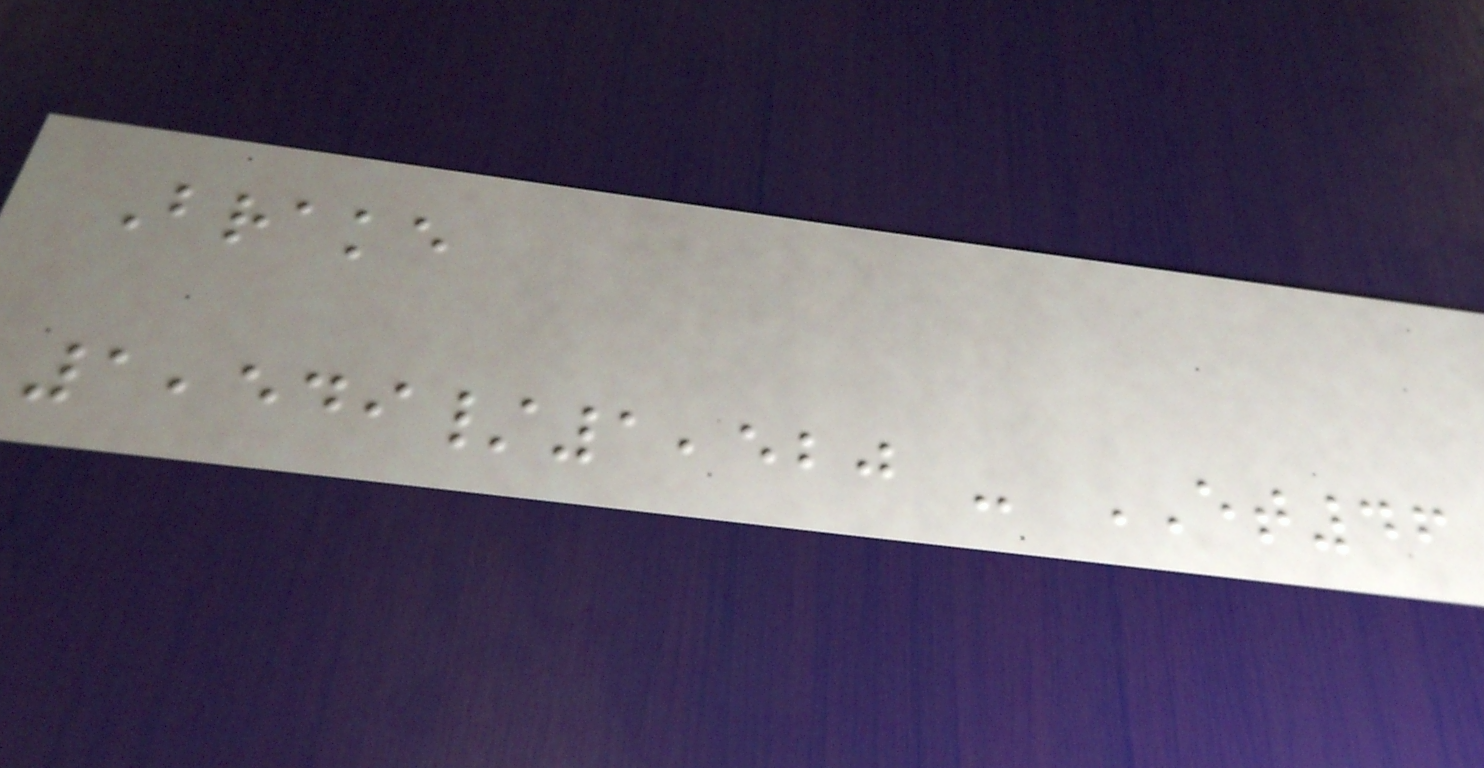Brake
1,549/1,520 - ET46
